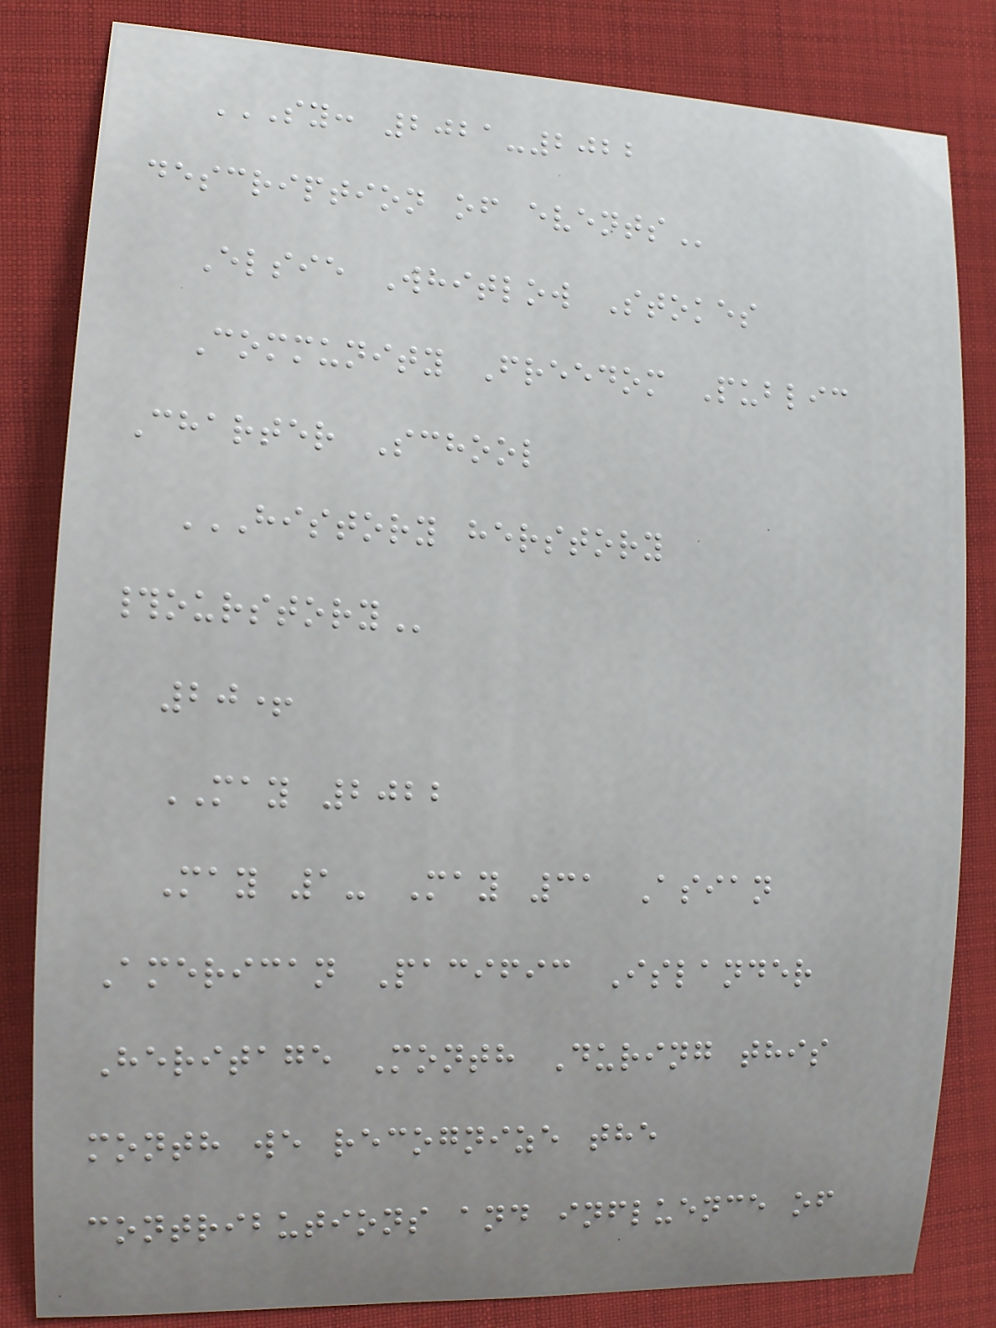SY: 2021-2022
DESCRIPTION OF EVENTS
Elsie Whitlow Stokes
Community Freedom Public
Charter School
HISTORY HERSTORY
#OURSTORY
20+
MAY 2022
May 1- May 31 Asian
American Pacific Islander
Heritage Month During this
month we recognize the
contributions and influence of
